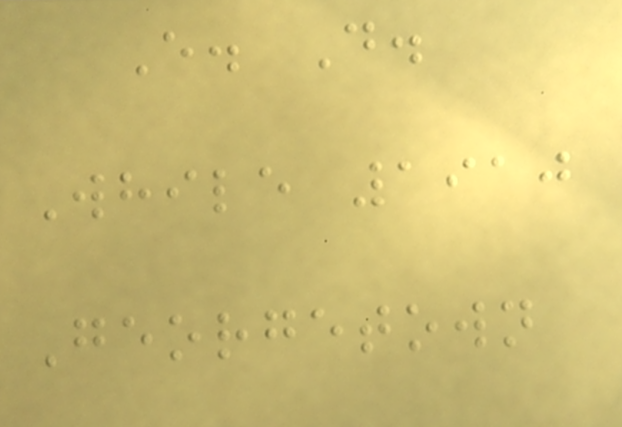E. D.
While 1910
Georgetown
